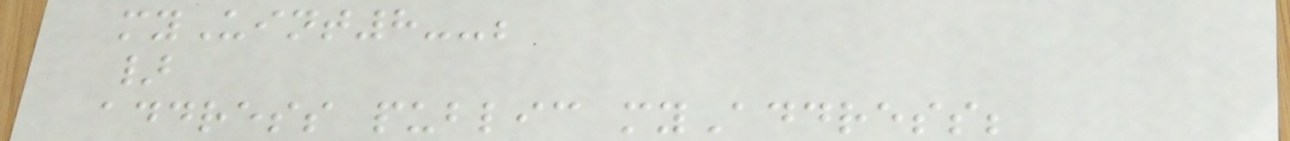myUint8--;
}
address public myAddress;
